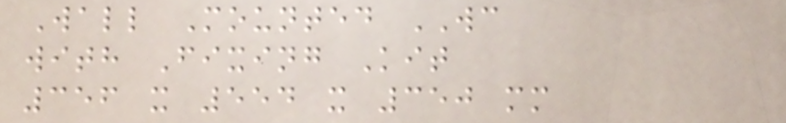Wall Mounted WC
with Fixing Kit
356 x 554 x 350 mm
